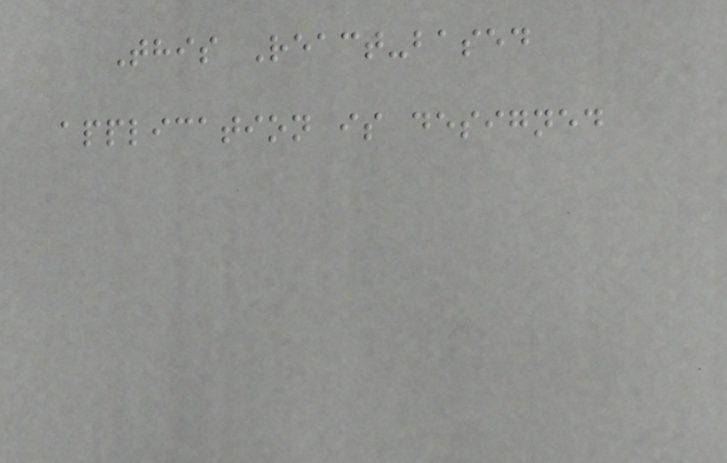This React-based
application is designed
